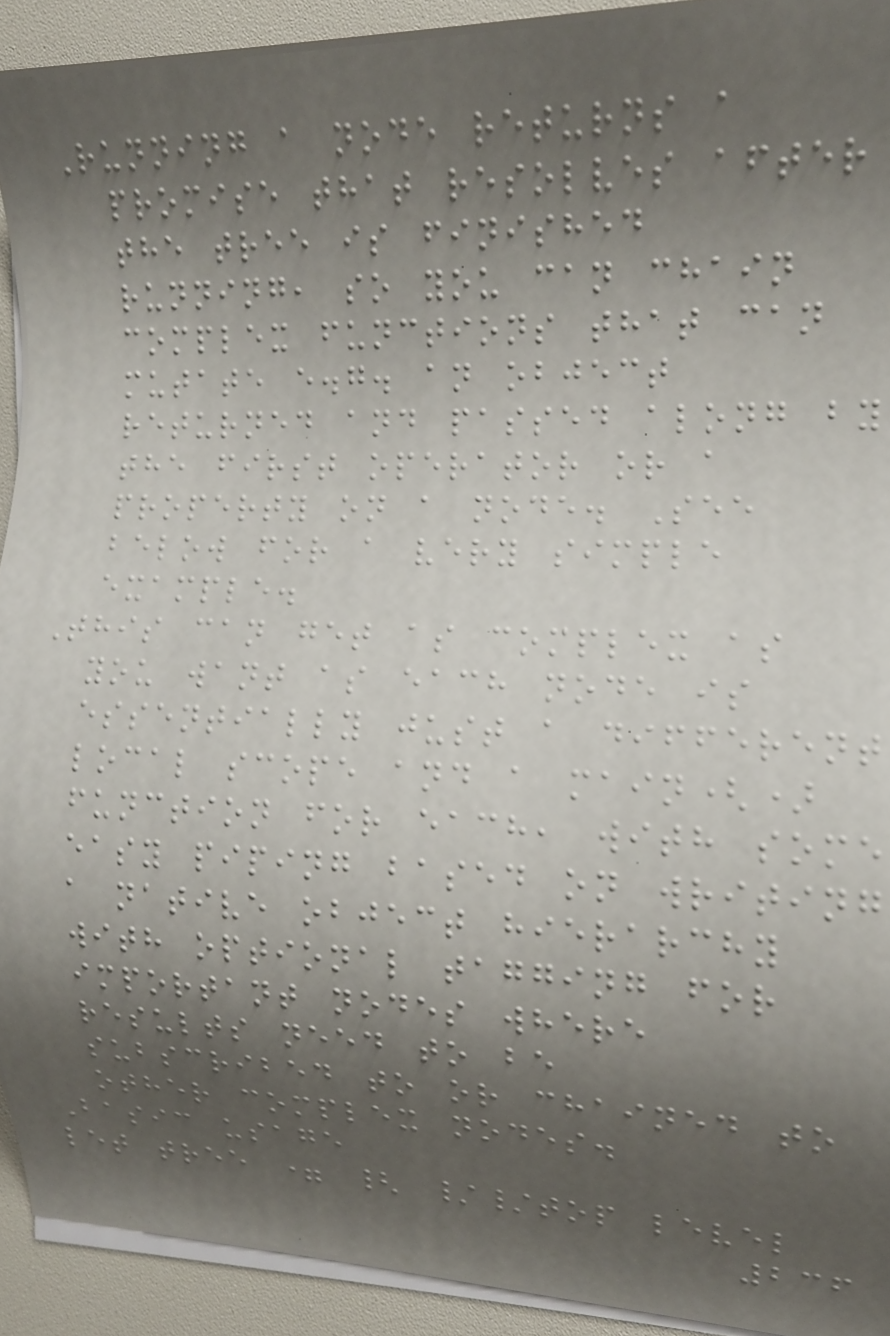Running a node returns a
promise that resolves after
the tree is finished
running, so you can chain
complex functions that can
mutate e.g. an object
returned and passed along by
the first operator or a
property on a node. See
below for a very simple
example.
This can get as complex as
you want as each node is
essentially just a different
local scope and a main()
function for each, with some
easy piping based on writing
a native object hierarchy
with optional tagging for
important nodes where
results need to be
subscribed to or chained to
other complex nodes.
Basic usage
let tree = { //top level
236
